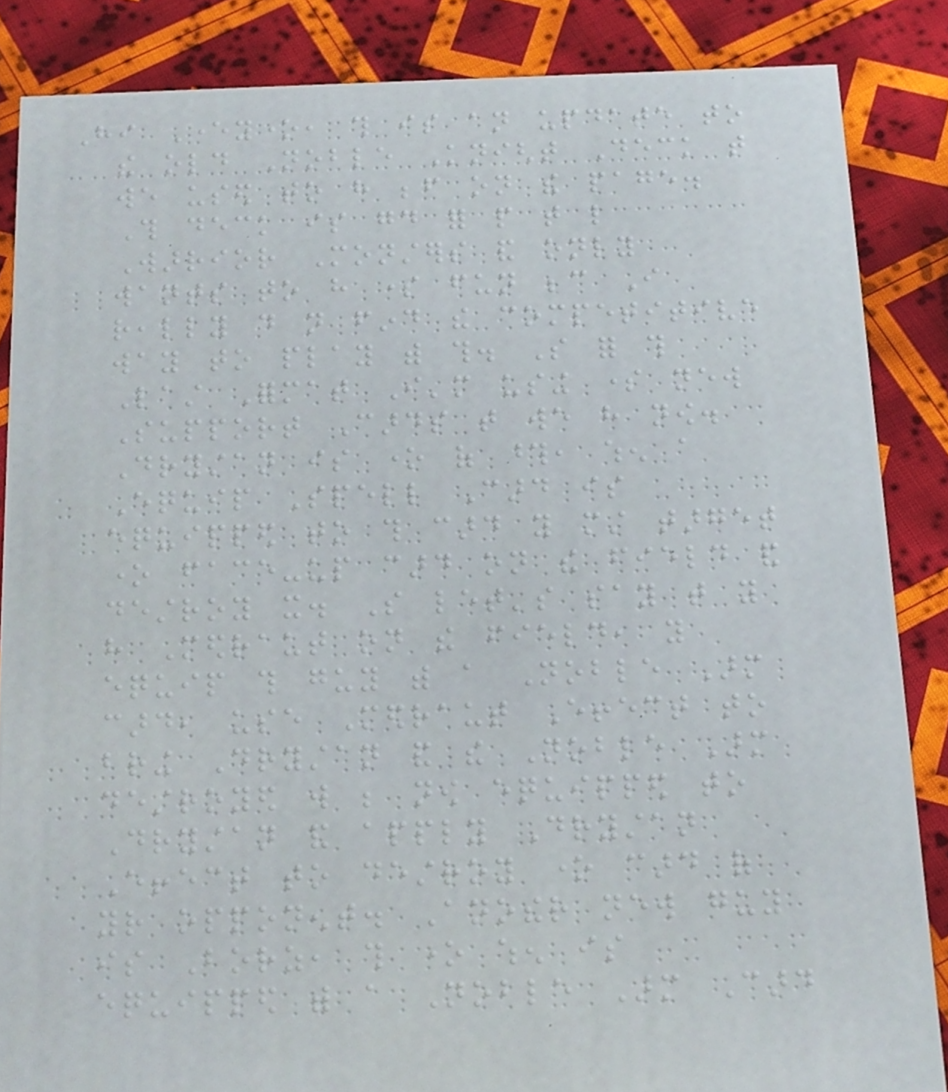Hi Everyone, this is an update to
the old Noble Knight Deck that
we used to have before on the page.
This deck is good for people that like
Warrior Monsters and only
wants to have some fun because I
really do not find the competitive
way to play with this. So for this
Last Format I'm using some new
Support Cards that we have now.
Drystan is one of those, when a
Equip Spell Card is
equipped to this card you must target
one face-up card on the field and
destroy it. So let's say that you
have Medraut on the field, you
equip this guy with a Noble Arm
card, use Medraut Effect to
bring Drystan and the Noble Arm
destroyed will be now equipped to
Drystan and apply Drystan
Effect to destroy one card of
your opponent. Another new guy
is Borz, this one when is
equipped with a Noble Arm Card
